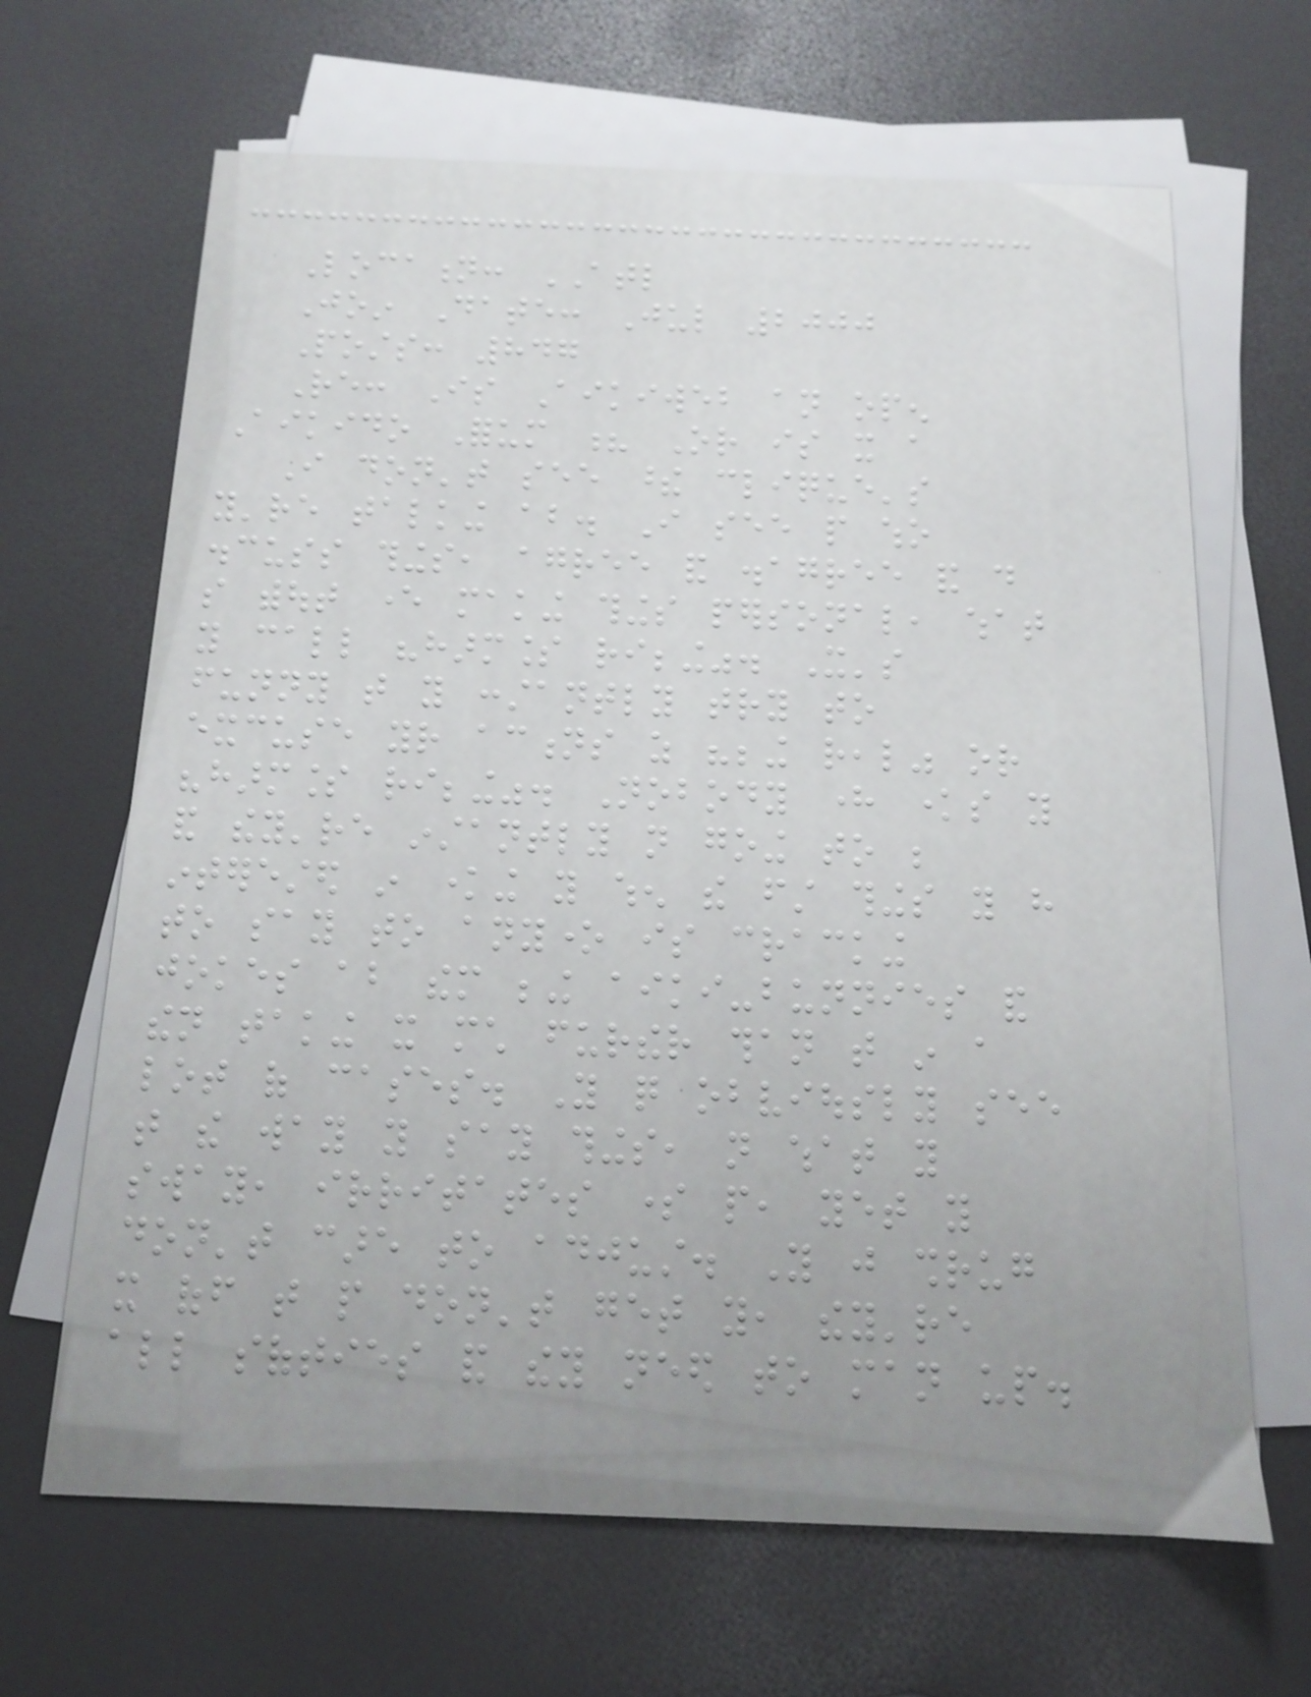Location: ATL
Join Date: Jul 2000
Posts: 847
Re: Is Aikiweb an open
Aikido Forum ? Or is it a
I don't see these clique's
you're talking about. I see people who
discuss things, agree and disagree and do
so without ever making things personal, what
you call "harmless ribbing". It's
funny that you constantly try to
excuse your actions as "being real" or
"harmless ribbing". Nobody here knows you
and they're instantly not going to be
interested in knowing you when the first things you have
to say to anyone is cracking
jokes about them being aiki-bunnies and
then taking it much further than that in a
lot of cases. You quite obviously see
that the way you say things, not what you
sway, irritates some people, yet you
don't care to adjust. You just shrug
it off that people don't get you, they're
all softies and they need to man up.
